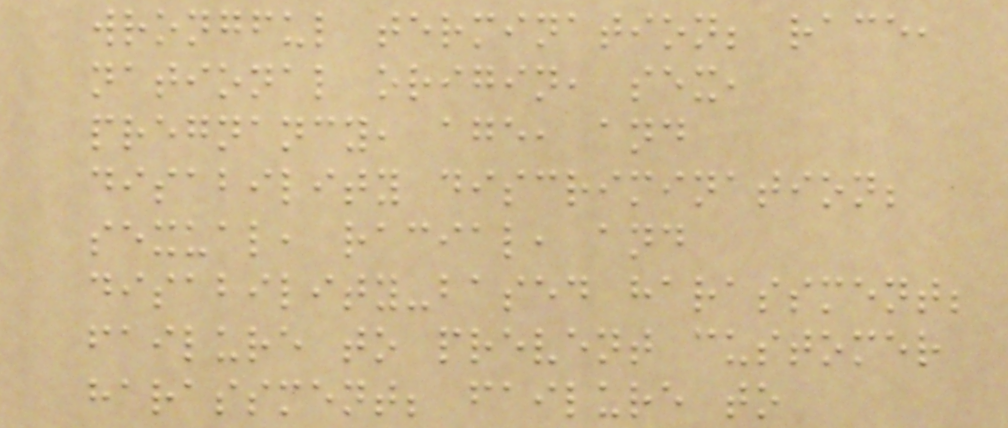wrongful termination; race,
national origin, sex,
pregnancy, age, and
disability discrimination;
sexual, racial, and
disability-based harassment;
failure to prevent customer
harassment; failure to
